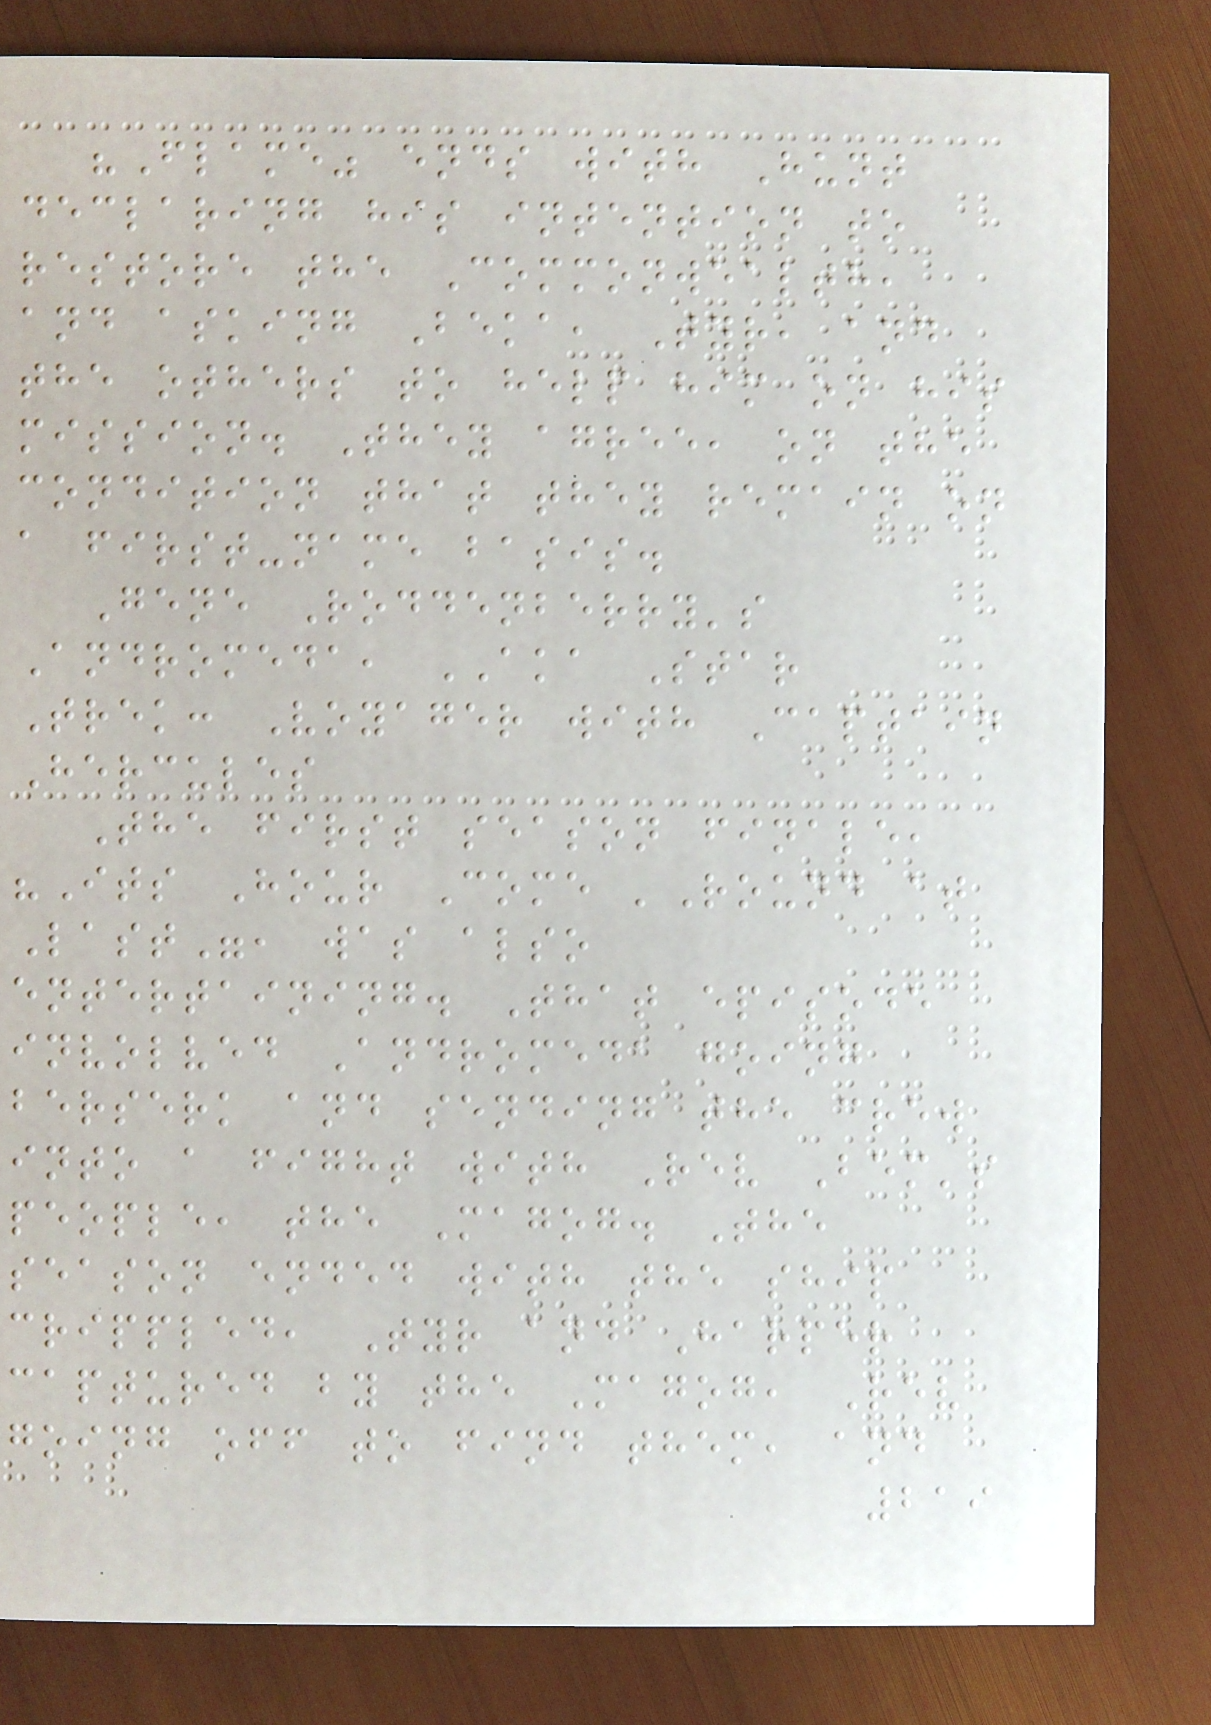"Flame" ends with Hunt
declaring his intention to
restore the Commonwealth,
and asking Beka, Tyr, and
the others to help him on his
mission. They agree, on the
condition that they remain on
a first-name basis.
Gene Roddenberry's
Andromeda, AKA Star
Trek: Voyager with Captain
Hercules
The first season finale,
"Its Hour Come 'Round at
Last", was also
entertaining. That episode
involved Andromeda going
berserk and sending the crew
into a fight with Rev Bem's
people, the Magog. The
season ended with the ship
crippled, Tyr and Harper
captured by the Magog, Rev
going off to find them, and
219
